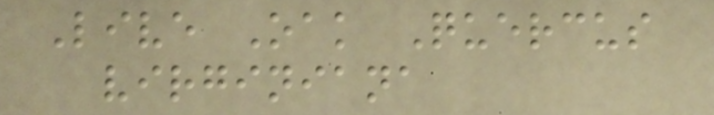Live Oak Quercus
virginiana
